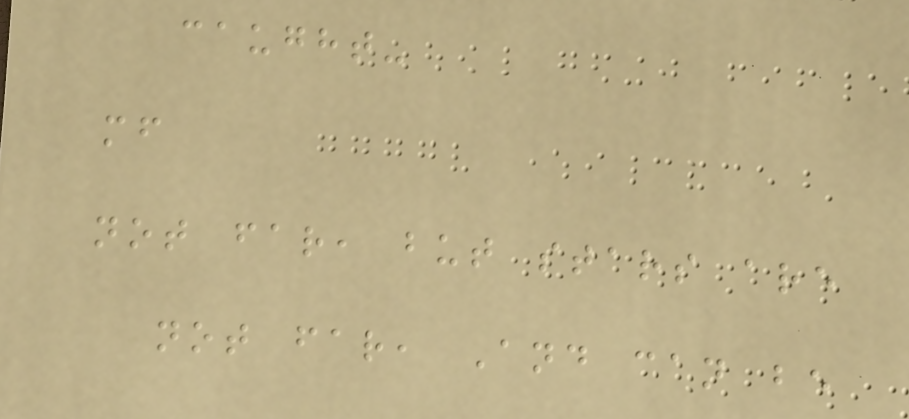caught-
mf
not far, but stars are
not far, And can be
